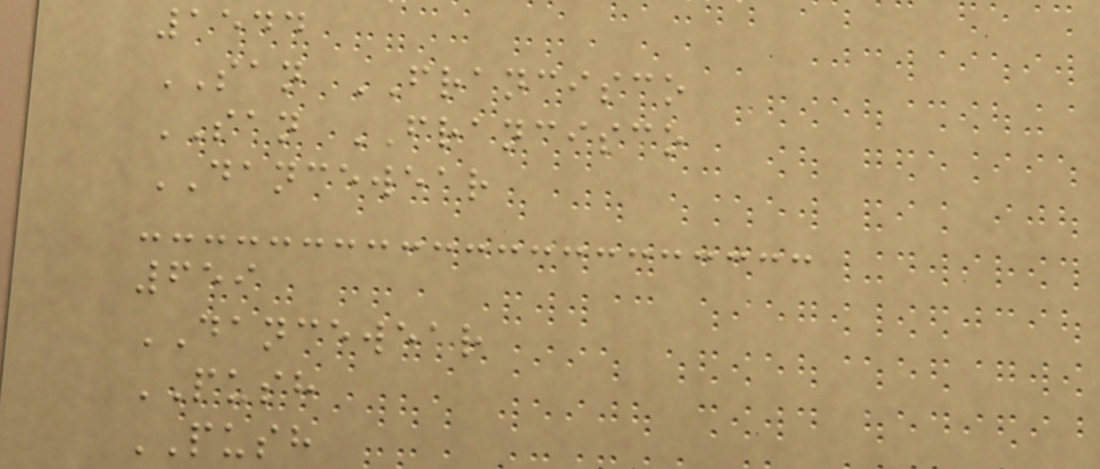1544
SAN FRANCISCO
SAN FRANCISCO
DANCEWEAR
659
DANCEWEAR
PUSH
PUSH
